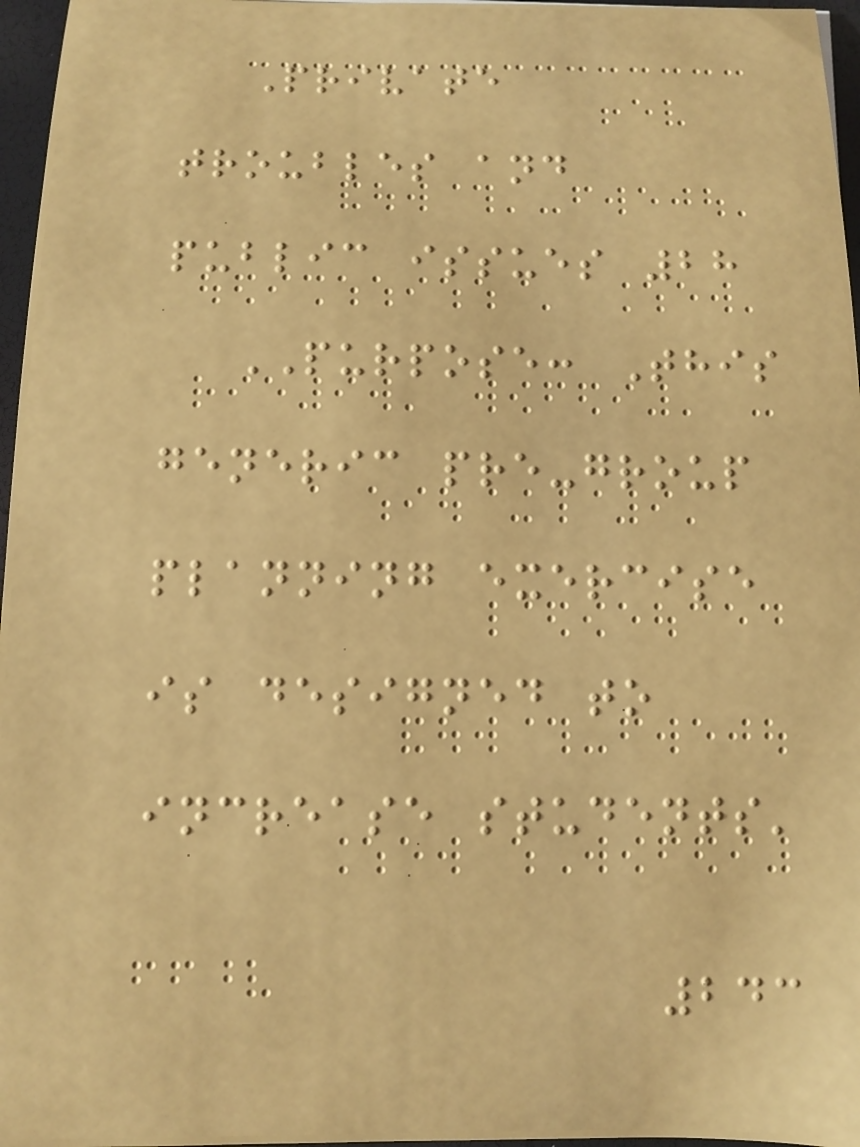Private
troubles and
public issues 28
PURPOSE: This
generic pre-group
planning exercise
is designed to
increase students'
243
